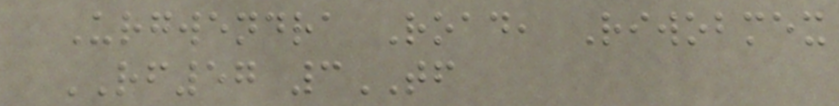Urgwendra Road, Riwobmex
RF57 3TF
